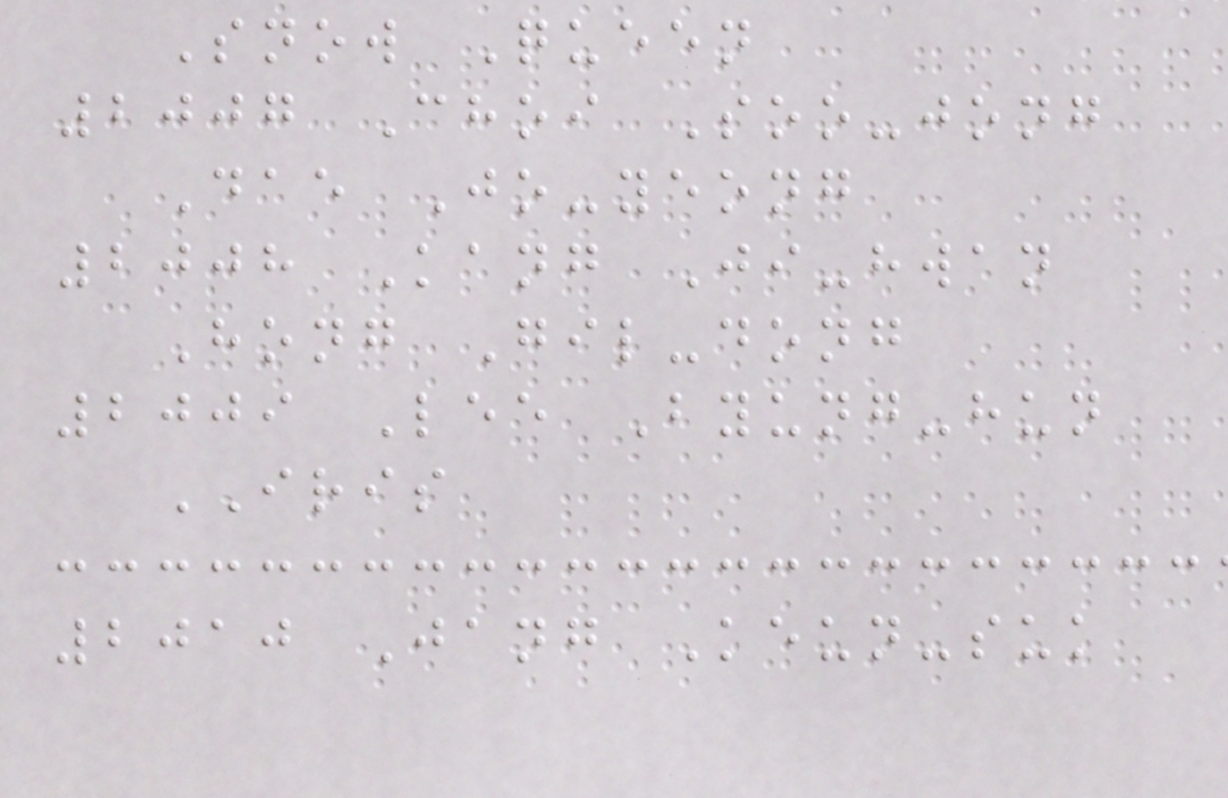Snow Queen
2007 Choi Soo-jong
Dae Jo-yeong
2008 Kang Ji-hwan
Hong Gil-dong
2009 Lee Byung-hun
IRIS
2010 Jang Keun-suk
